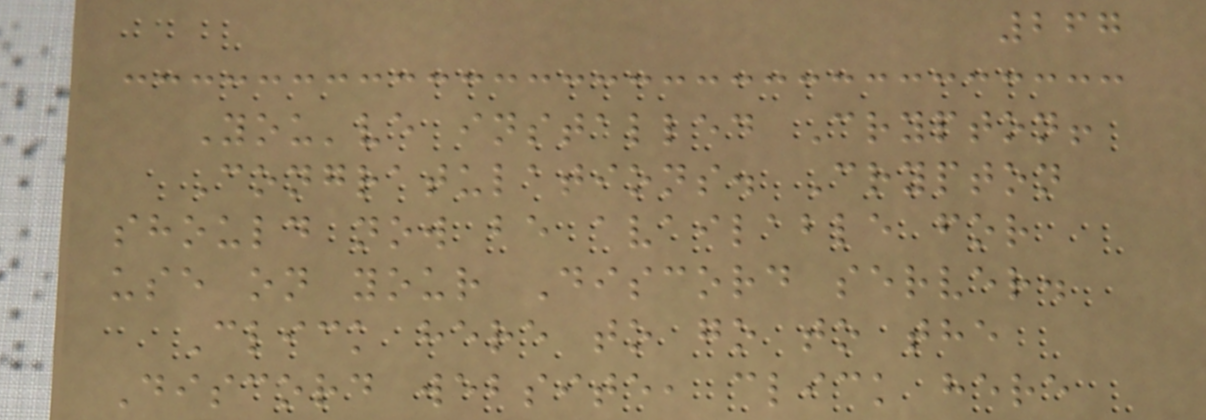267
You've installed Crypton!
Congratulations. Crypton
should now be available for
use on your Discord server.
Click here to go to the
Discord website, click here
